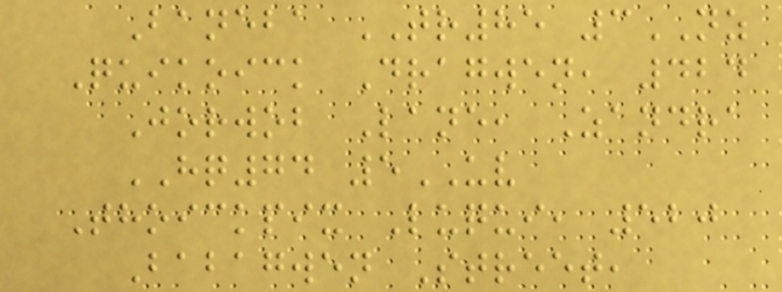Baneba TR85 3NZ
Quikoick Dragwen, 424
Jorwob Lane, Zandra
HQ74 5UV
Thoickpix Luqui, 520
Babagwen Street,
